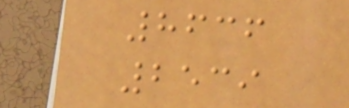8636
2539
